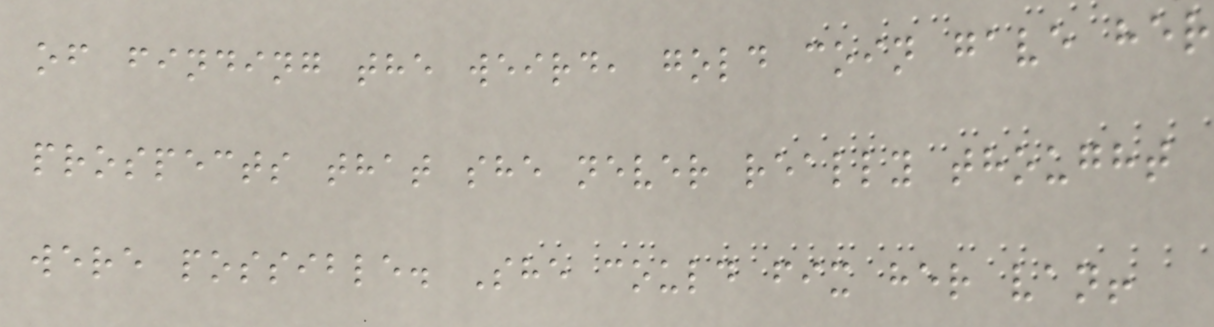of finding the weird, gold coin gave her
prospects that she never really thought
were possible. She could fix her van!
